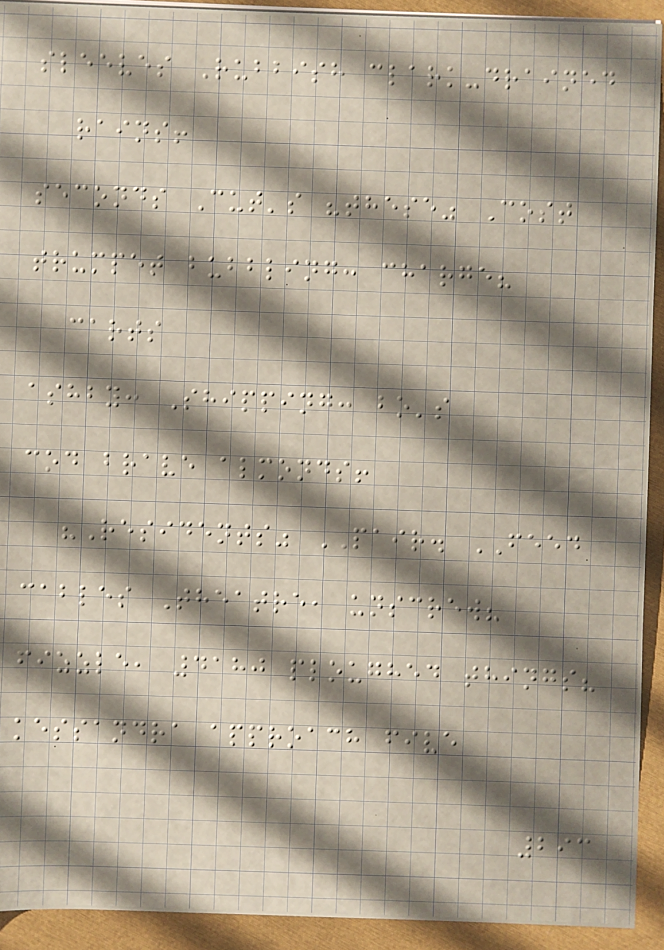sleeves Rubbish clark-drained
rains!
seconds Cut's "these" Cost
trumpet bubbling: charge?
carts
ashby: Shipping: bo's
cod brave almonds!
"Residents" PAIR. FEED
cables Theatre, unscrew?
fizzle, 4180 ploughed things?
kessandra approach five
293
